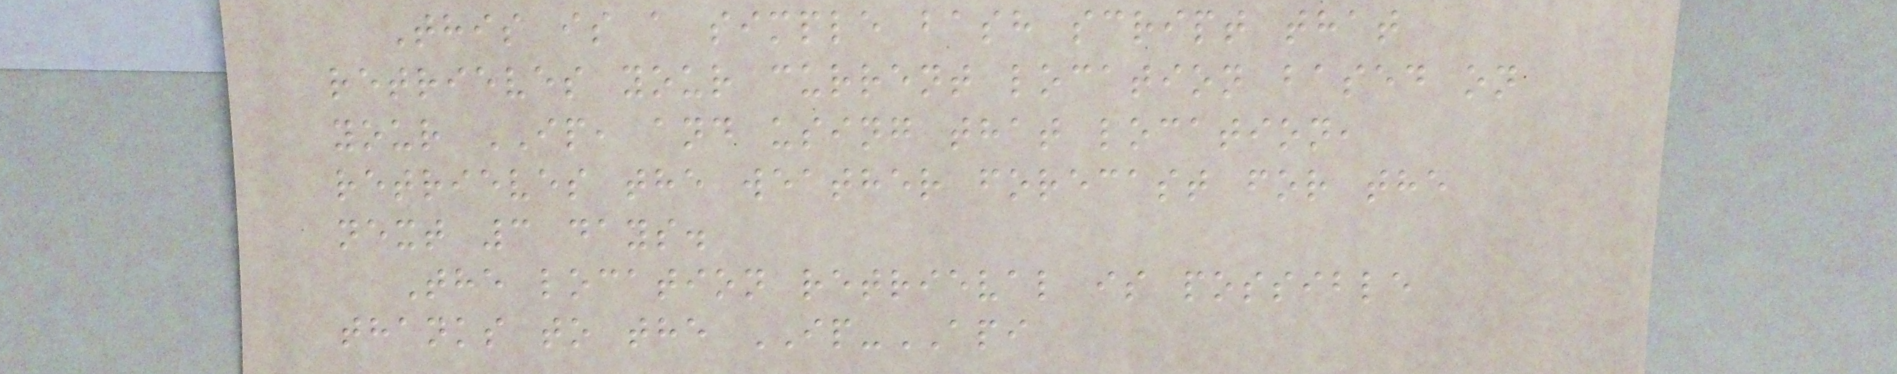This is a simple bash script that
retrieves your current location based on
your IP, and using that location,
retrieves the weather forecast for the
next 3 days.
The location retrieval is possible
thanks to the IP-API
